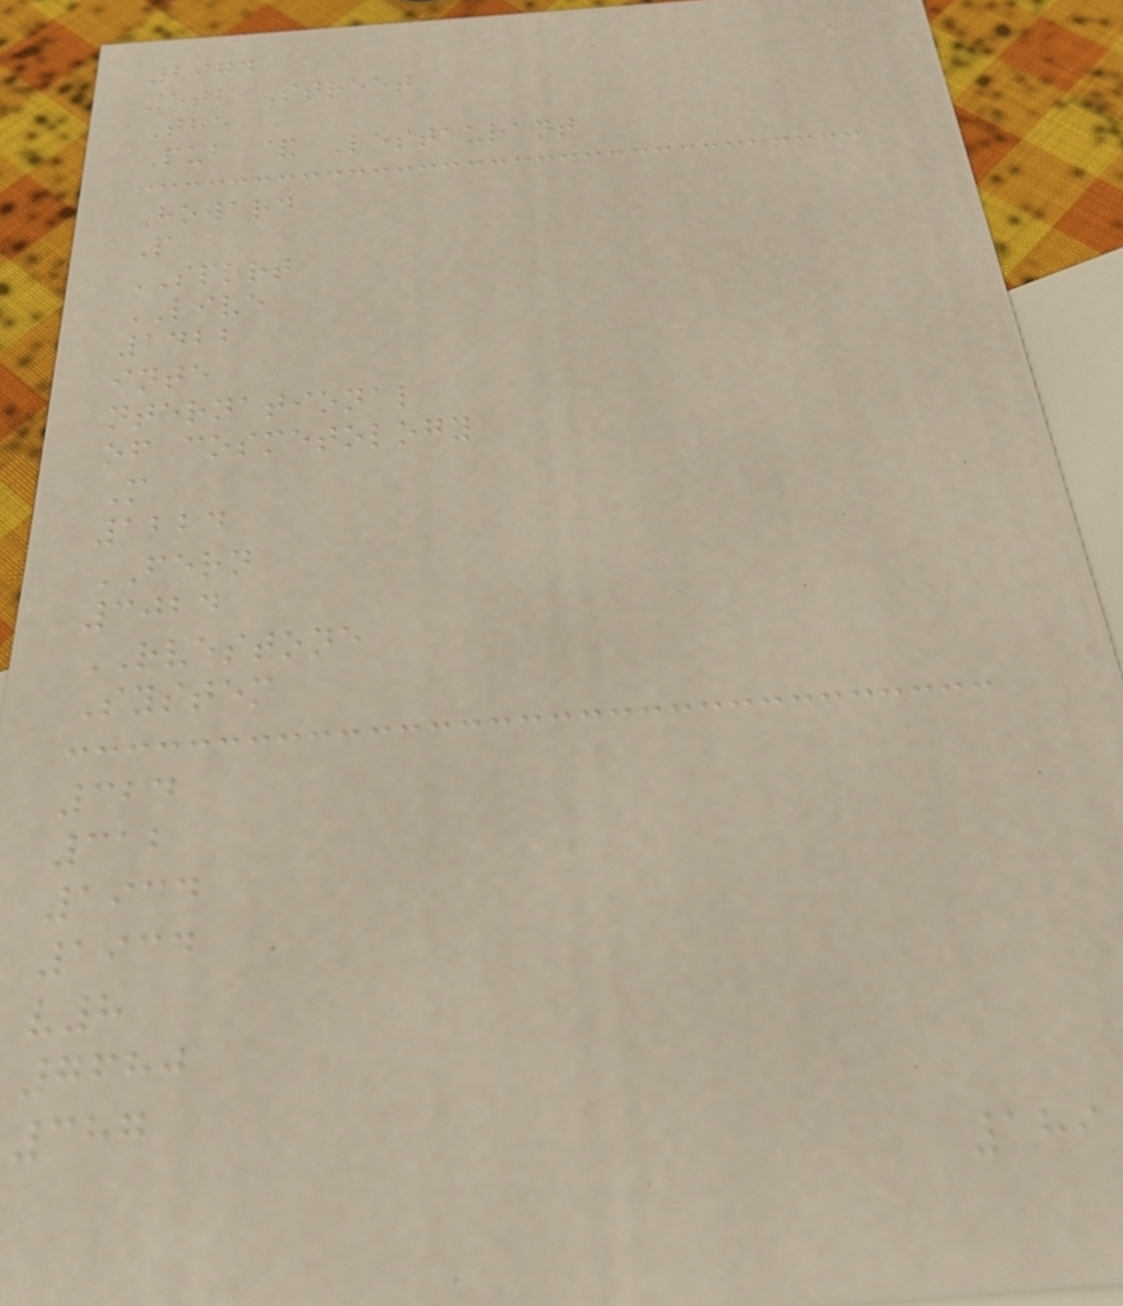2974
5th Street
The
Pub & Restaurant
Howard
P
SPORT
LIVE
1422
inte
nternational
of cosmetology
M
1224
FERN
3024
RVESTONE
System
324
312
1934
1934
v8
7680
387
189
